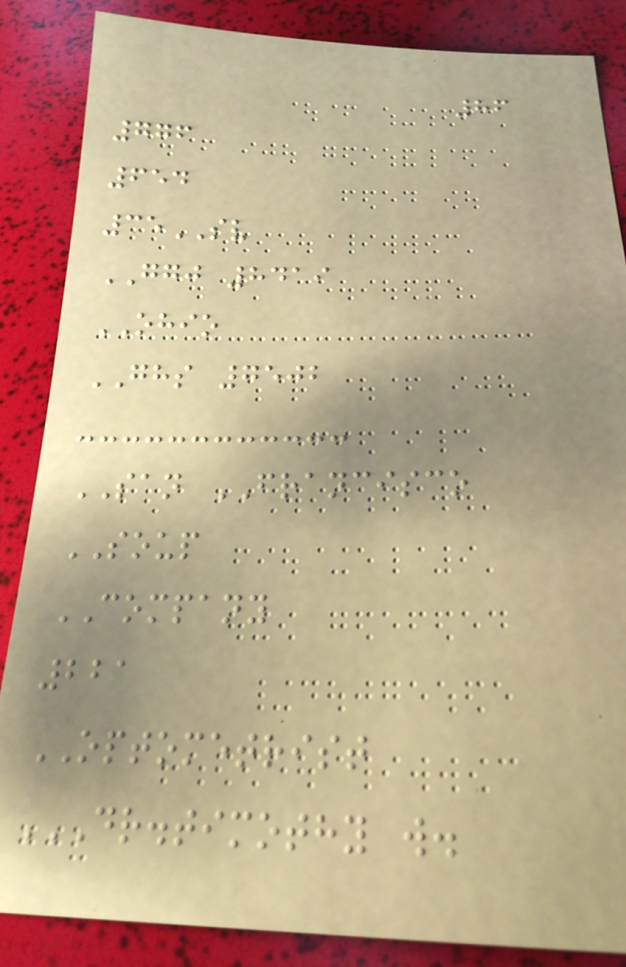86
776
654
35SV
GGJ 8419
OHIO
GHS 7502
SAN FRANCISCO
SOUP
COMPANY
221
OPTOMETRIST
DR.TIMOTHY W.
